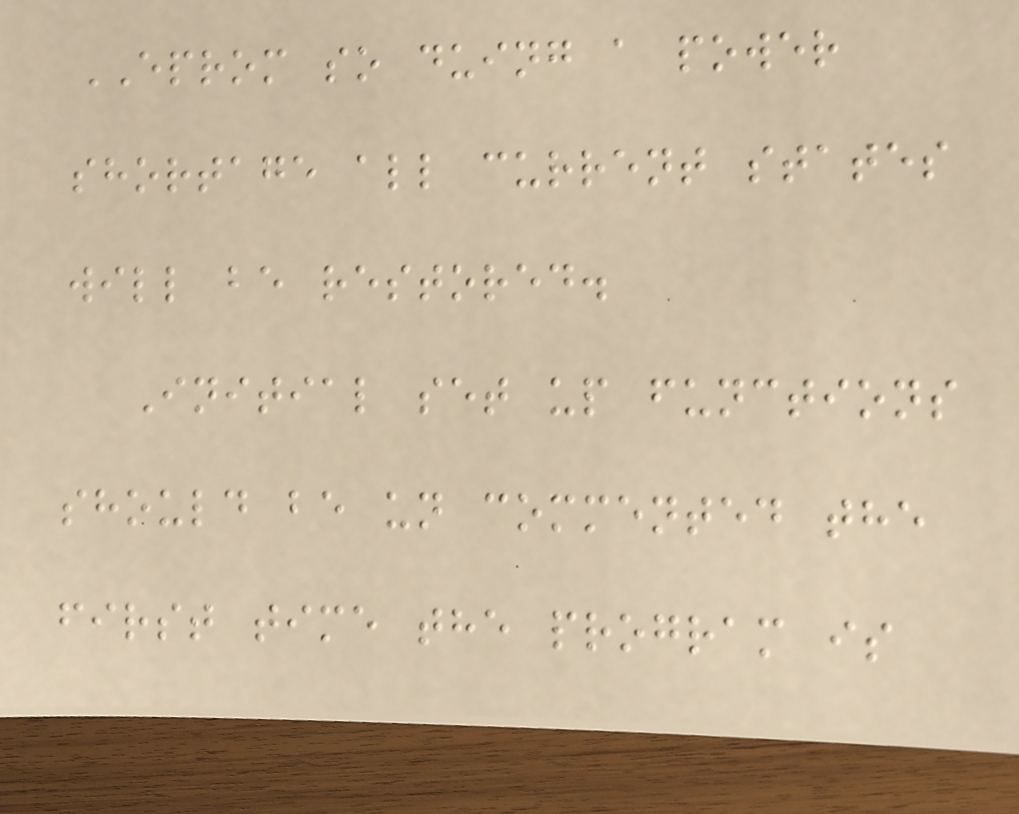EPROM so duing a power
shortage all current states
will be restored.
Initial set up functions
should be un commented the
first time the program is
